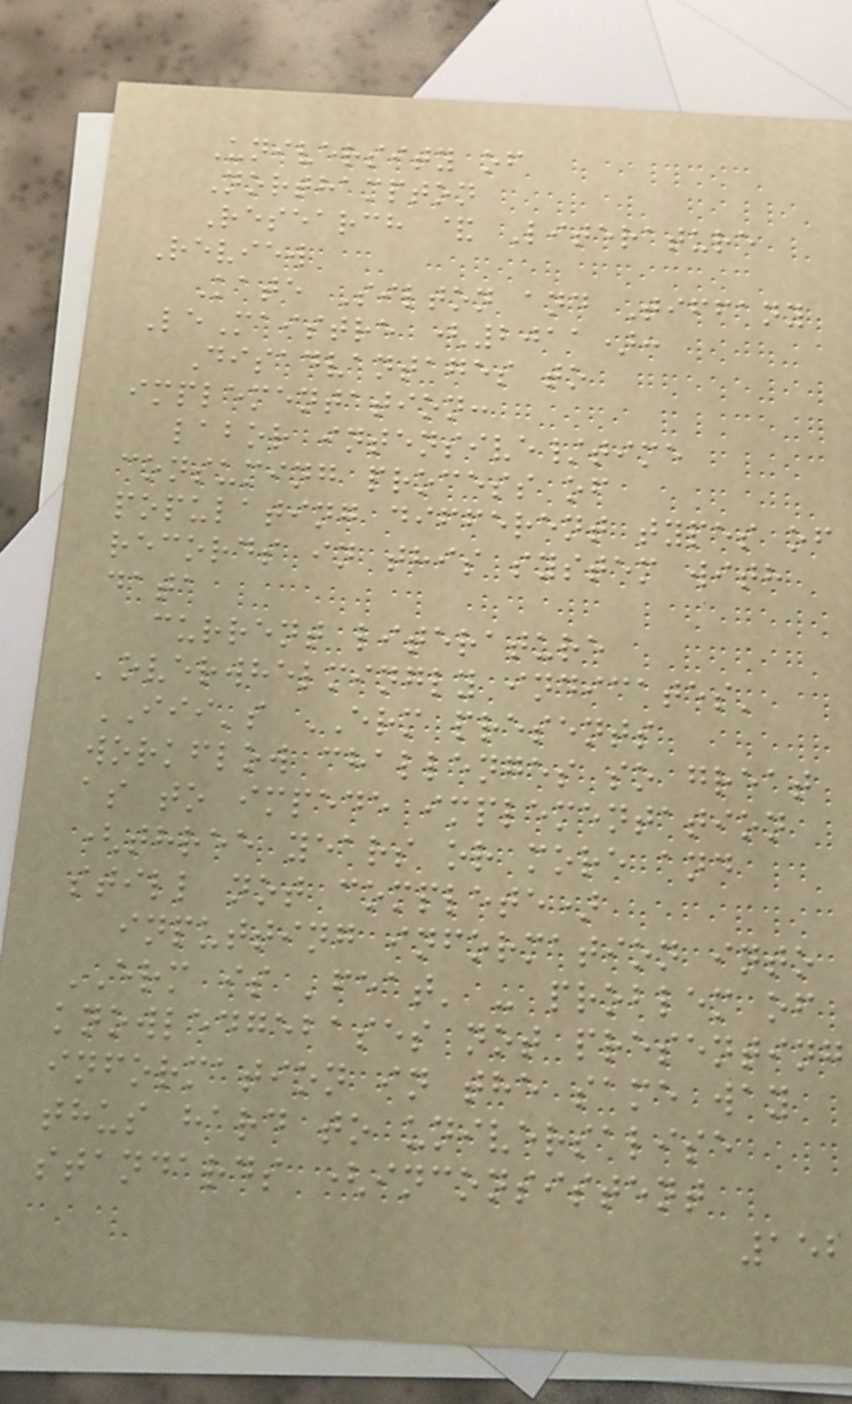University of
Northampton
Research & Literature
Review
Kate Silton and Tiffany
LeMaistre (2011):
Disadvantages to
implementation:
labor intensive/time
consuming process of
populating different types of
records in this system with
data
current literature
'overwhelmingly indicates'
III's ERM presents
workflow challenges so great
as to impede implementation
(three years or more and
still not complete)
inputting information into
ERM is 'feat' - problem of
knowledgebases not presenting
information in the same way
thus hard to universalise
standards (inconsistent
152
